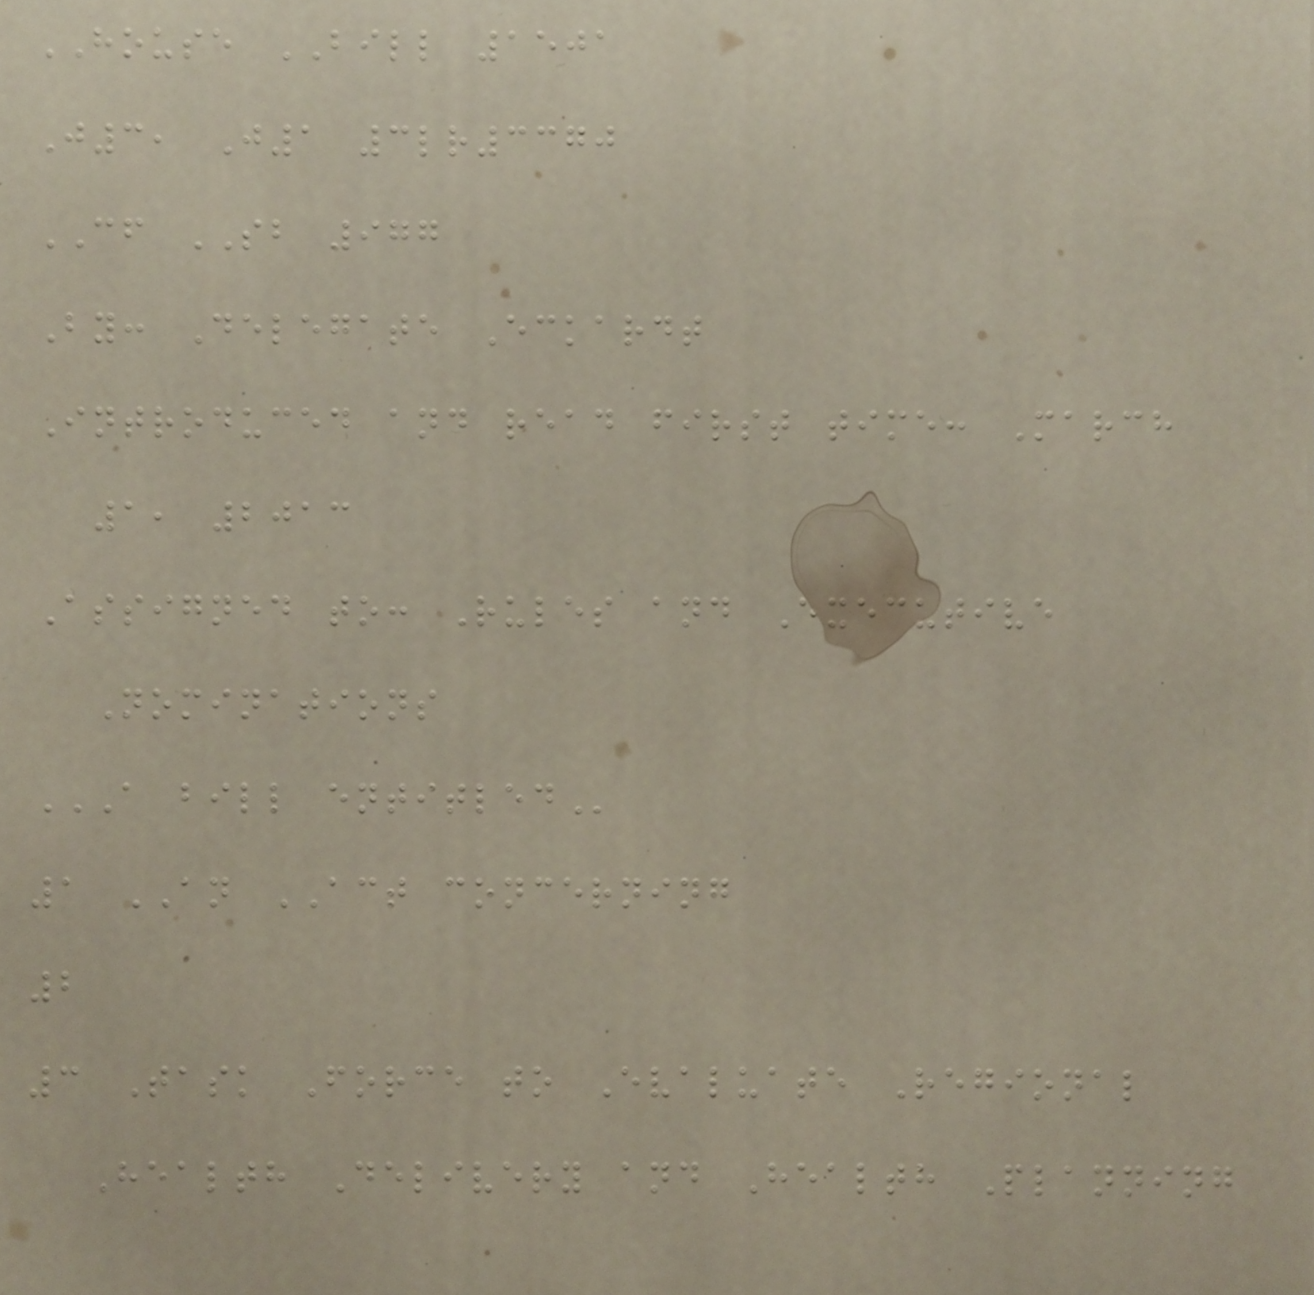HOUSE BILL 1501
J3, J1 3lr3370
CF SB 977
By: Delegate Eckardt
Introduced and read first time: March
1, 2013
Assigned to: Rules and Executive
Nominations
A BILL ENTITLED
1 AN ACT concerning
2
3 Task Force to Evaluate Regional
Health Delivery and Health Planning
